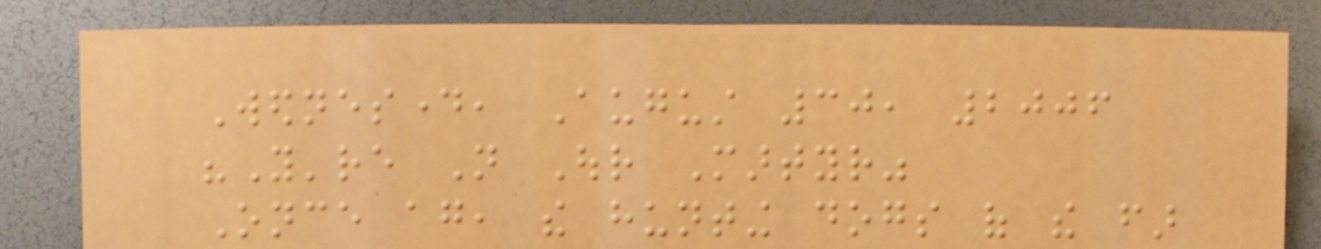Wednesday, August 30, 2006
"You're Not Our Martyr"
Once again, the hunting dogs of the far
